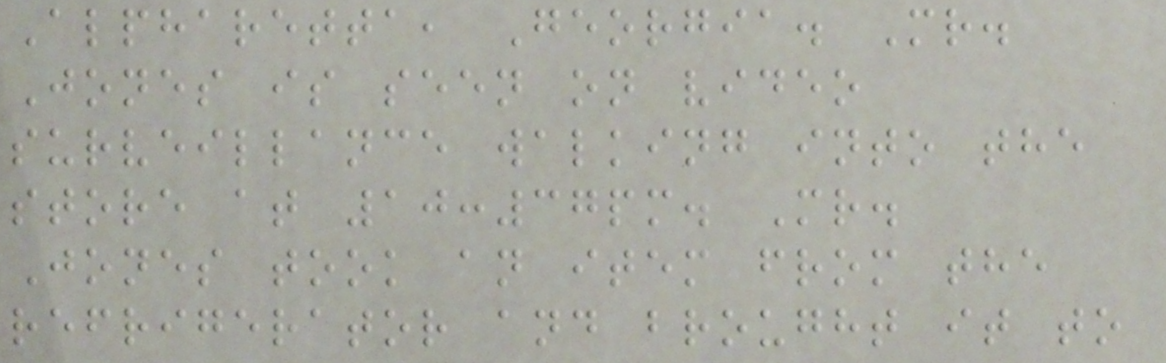Alpharetta, Georgia. Mr.
Jones is seen on video
surveillance walking into the
store at 10:37pm. Mr.
Jones took an item from the
refrigerator and brought it to
